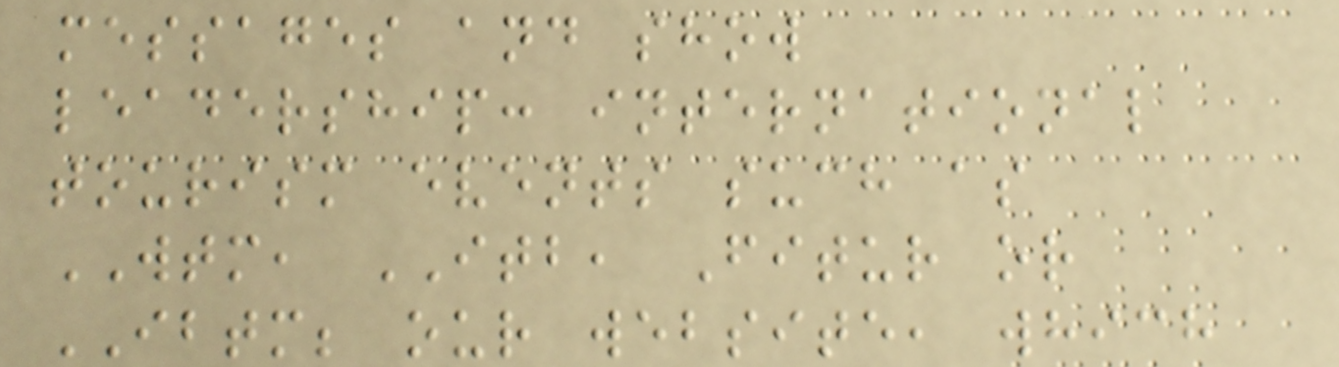messages and show
leadership: international
tourism events such as
WTM, ITB, Fitur or
IBTM; our website, which
